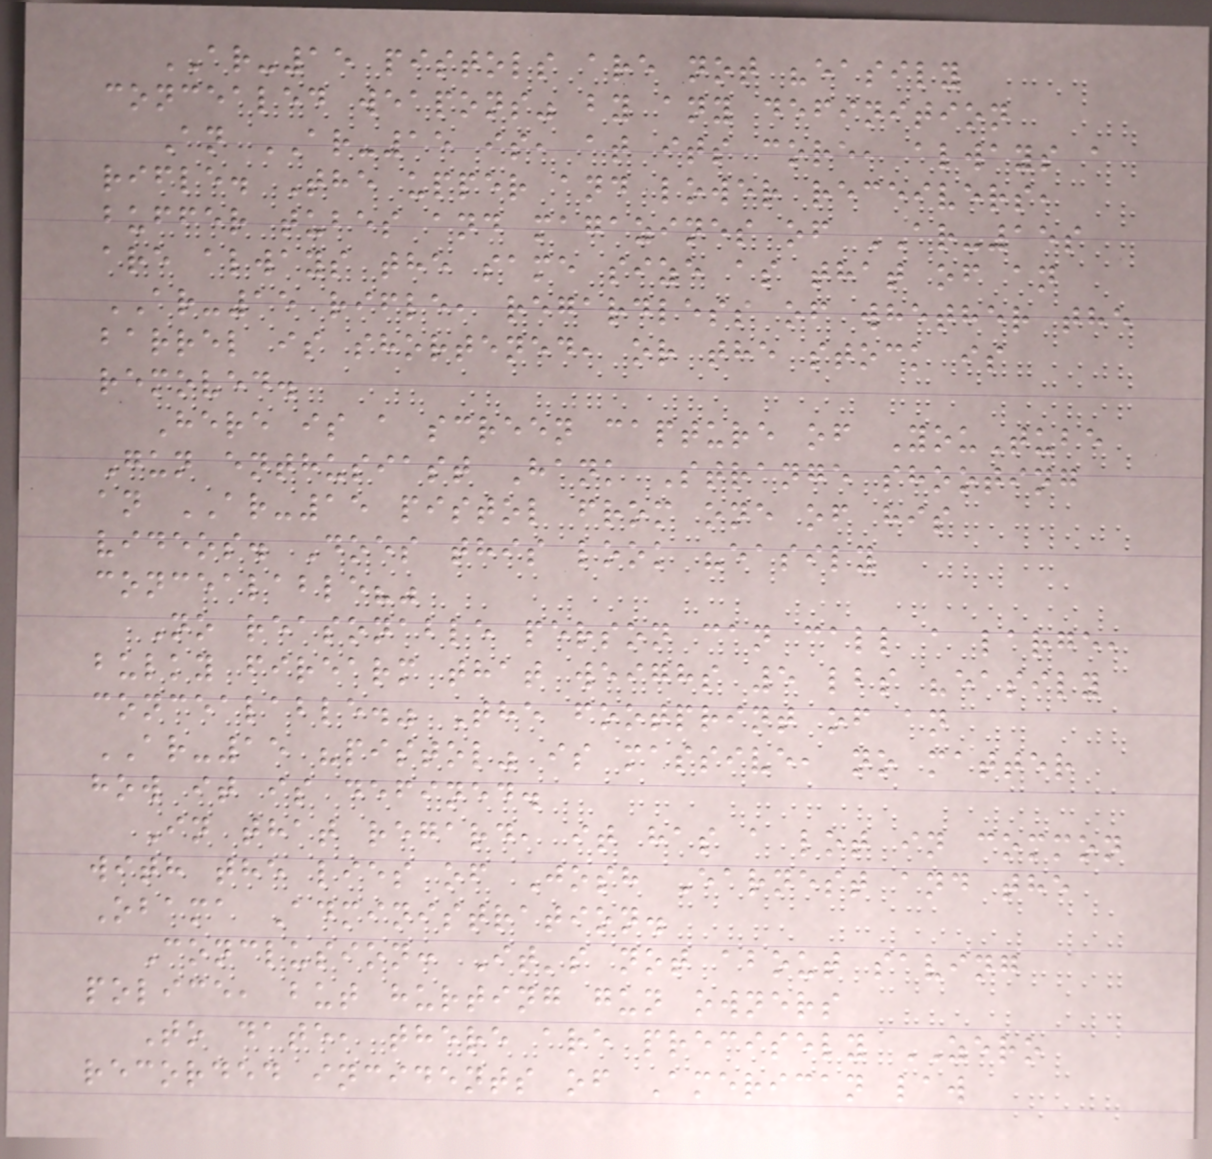AR-15 pistols are not "easily
concealed weapons" by any definition
An AR-15 is, at its core, always a
rifle. The upper and lower receivers,
buffer tubes and magazines of AR-15s
are always the same size as that of an
AR-15 rifle, regardless of whether the
barrel is shortened, or the stock is
removed.
Here is a screen capture of YouTube
Gun enthusiast Hank Strange shooting
an AR-15 pistol from one of his
videos. Does this look "easily
concealable?"
No reasonable person can call a large,
bulky firearm that weighs 5 lbs "easily
concealable." The footprint of an
AR-15 "pistol" is massive, no matter
how it is defined.
In that regard, it has a lot in common
with the lies of Josh Earnest and the
Obama Administration.
Conclusion: It's not about saving
police, but hurting gun owners
To date, there are precisely ZERO
recorded incidents of American law
